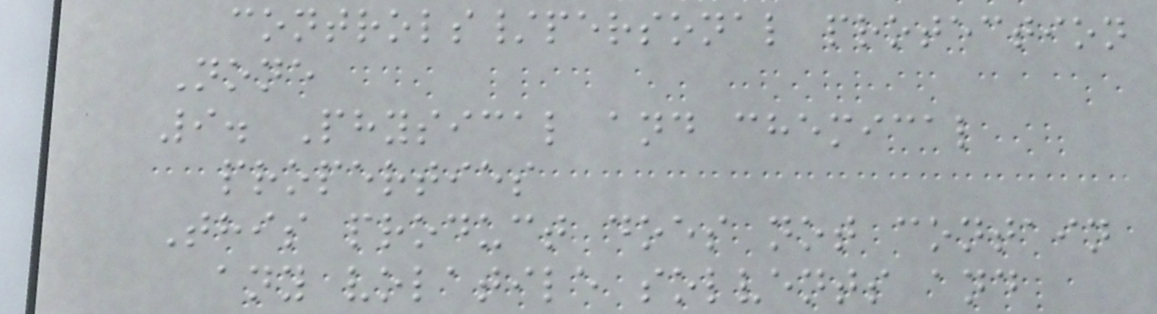controls/personal protection
None
9. Physical and chemical
properties
This product does not contain
any volatile solvents and
